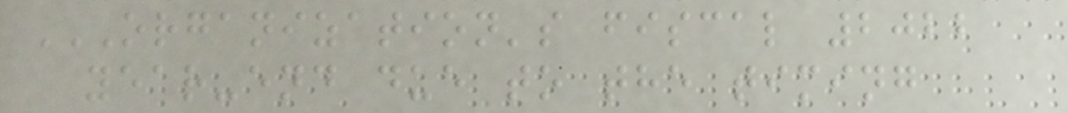ORGANIZATION'S FISCAL 2022
YEAR-END DUE TO THE TIMING
